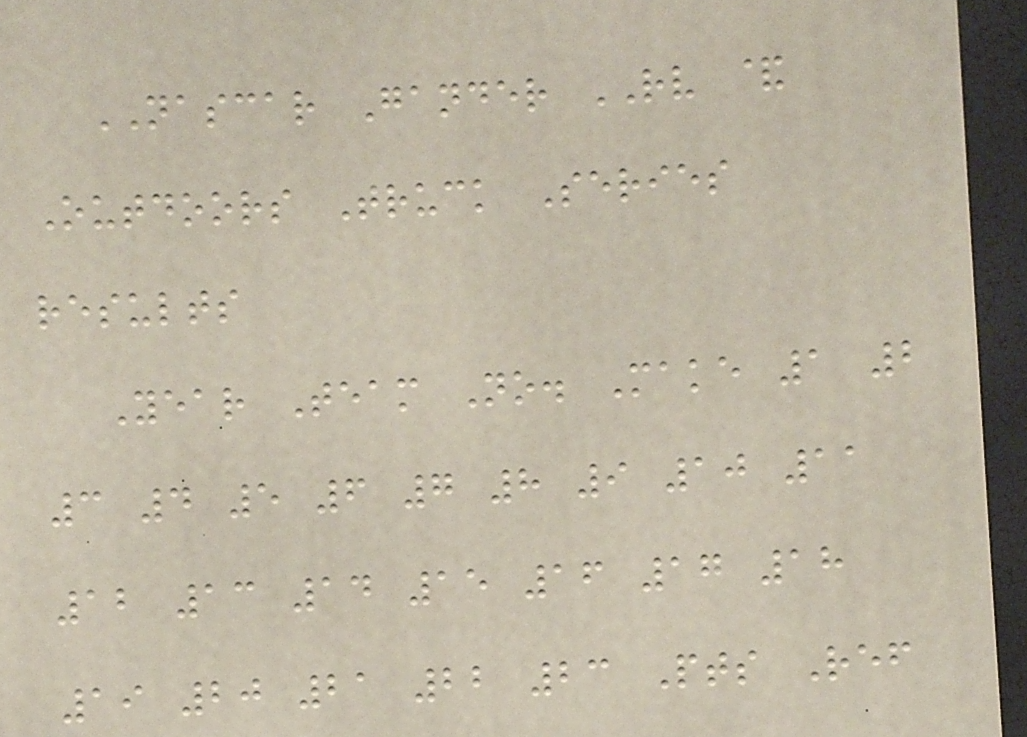NASCAR Gander RV &
Outdoors Truck Series
results
Year Team No. Make 1 2
3 4 5 6 7 8 9 10 11
12 13 14 15 16 17 18
19 20 21 22 23 Pts Ref
